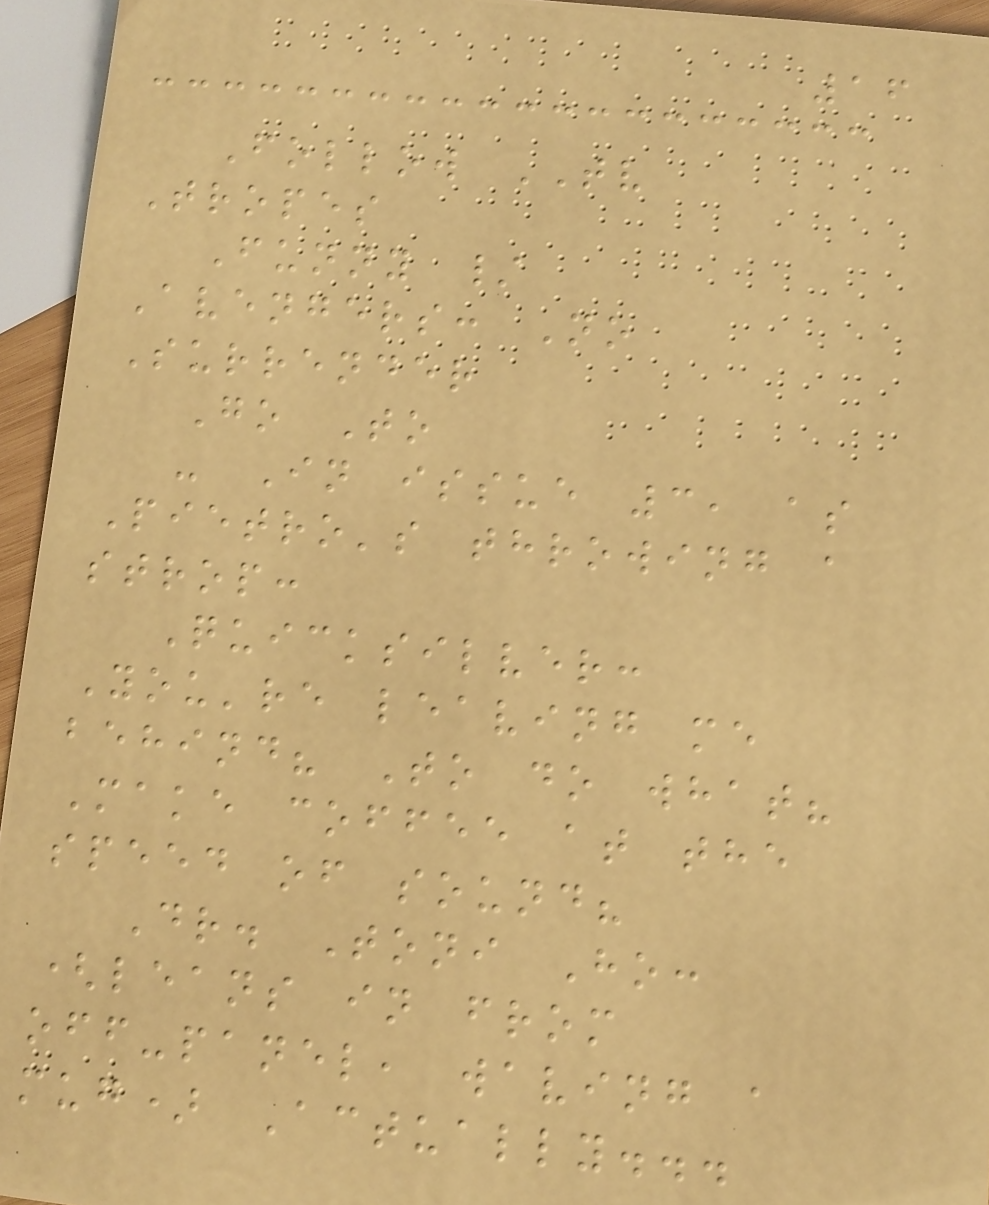16
Follow TV
Tropes
Funny /
Avengers: No
Surrender
Go To
- In issue 3, as
Pietro's throwing a
strop:
Quicksilver:
You're leaving me
behind? To do what?
Make coffee at the
speed of sound?
Dr. Toni Ho:
(leans in from
off-panel, waving a
mug) Actually...
